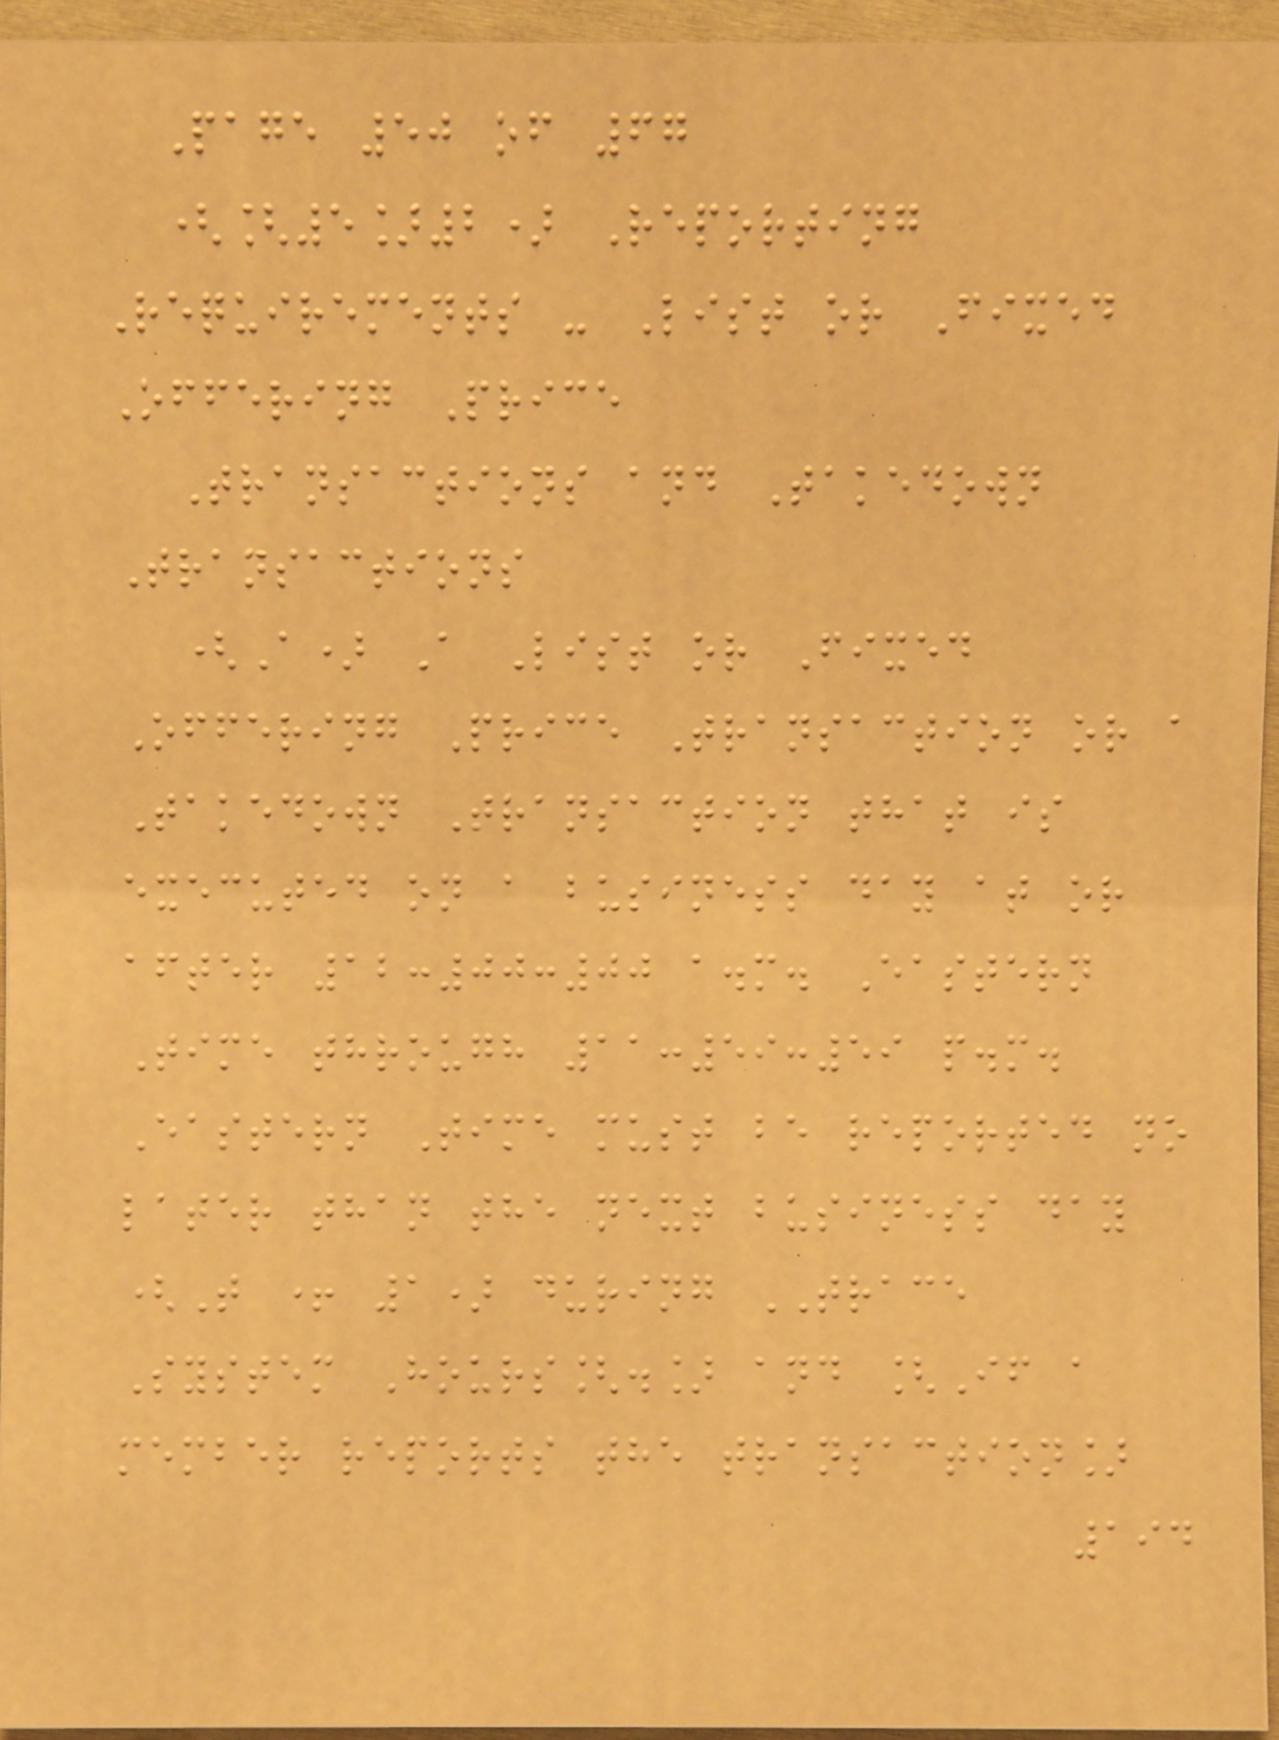Page 50 of 67
([5]2) Reporting
Requirements - List or Fixed
Offering Price
Transactions and Takedown
Transactions
(A) A List or Fixed
Offering Price Transaction or a
Takedown Transaction that is
executed on a business day at or
after 12:00:00 a.m. Eastern
Time through 11:59:59 p.m.
Eastern Time must be reported no
later than the next business day
(T + 1) during TRACE
System Hours[.] and [If a
member reports the transaction]
194
